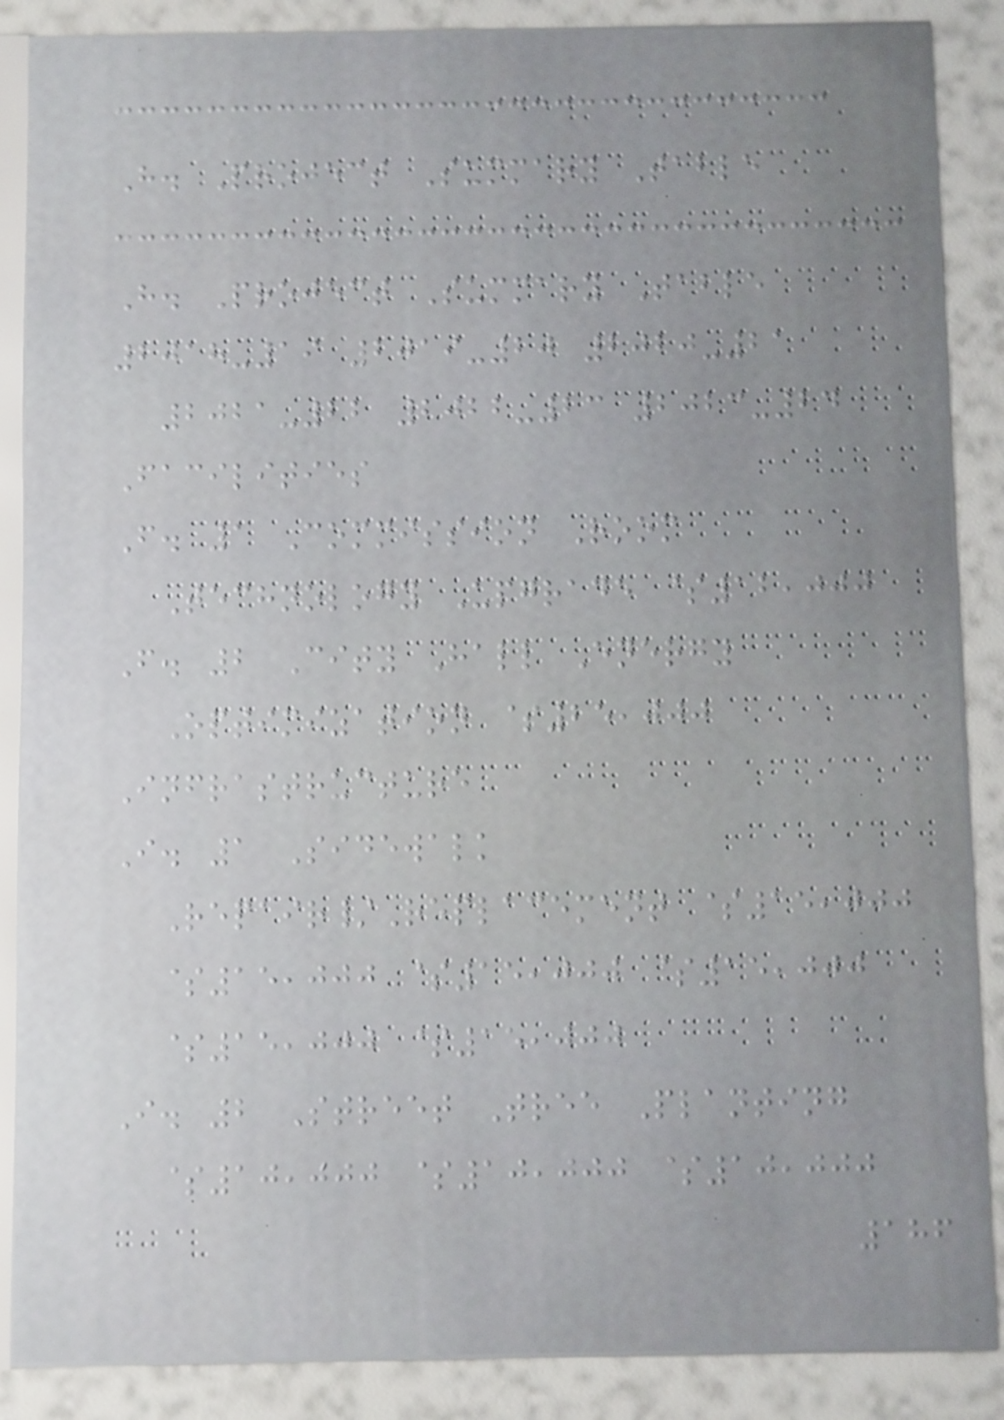H. Project Summary Table
H. Project Summary Table
2018-19 2019-20 2020-21
2021-22 2022-23 2023-24
Facilities
F. 1 Commission Room
Technology Upgrade $12,000
F. 2 City Hall Energy
Optimization $25,000
Infrastructure
I. 1 Sidewalk
Repair/Replacement $15,000
$15,000 $15,000 $15,000
$15,000 $15,000
I. 2 Street Tree Planting
$10,000 $10,000 $10,000
186
